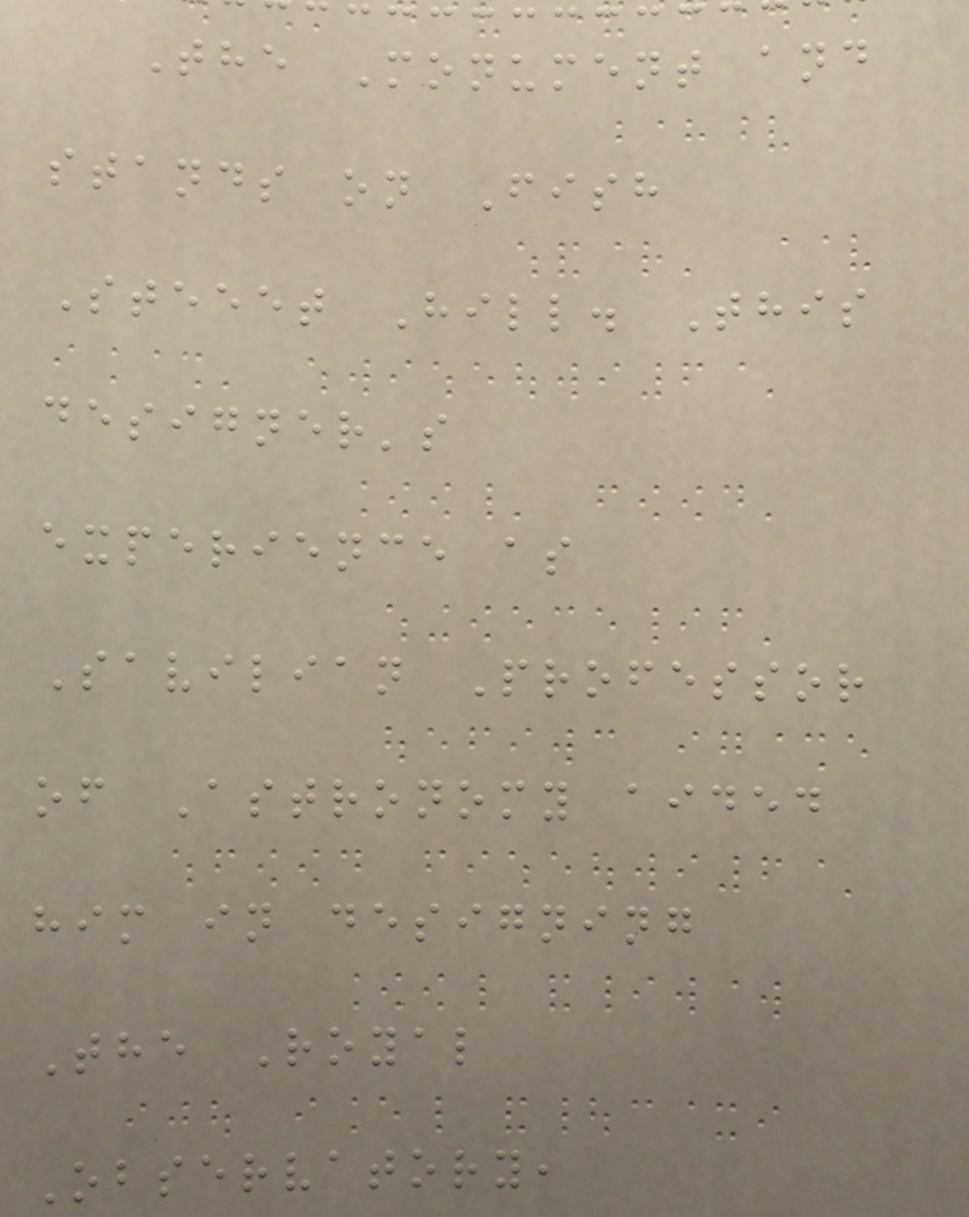The Monument and
stands on Fish
Steeet Hill. This
designer's
experience as
Savilian Professor
of Astronomy aided
him in designing
The Royal
Observatory,
